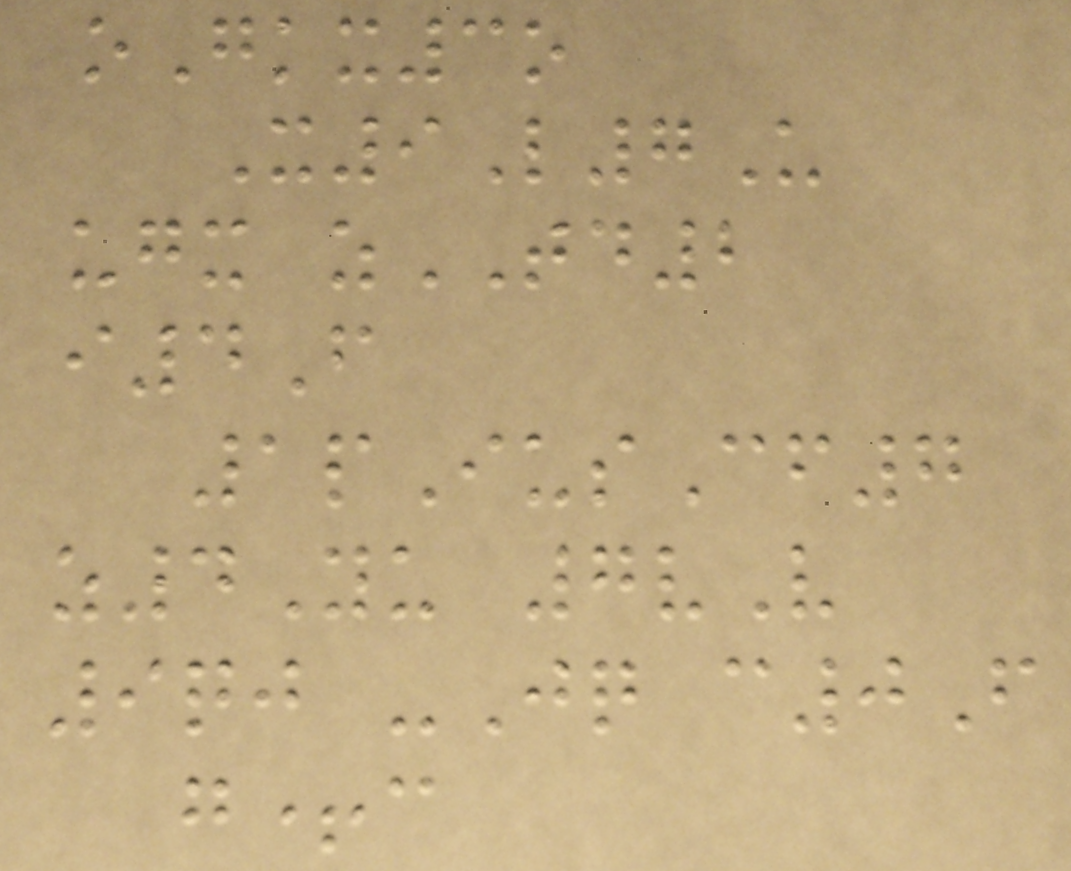oGkx3o
X9L7U
ugx zTD2
i4F
1pIusCf7
z4Yu 7vV
9qj -Jq c0F
g+c
